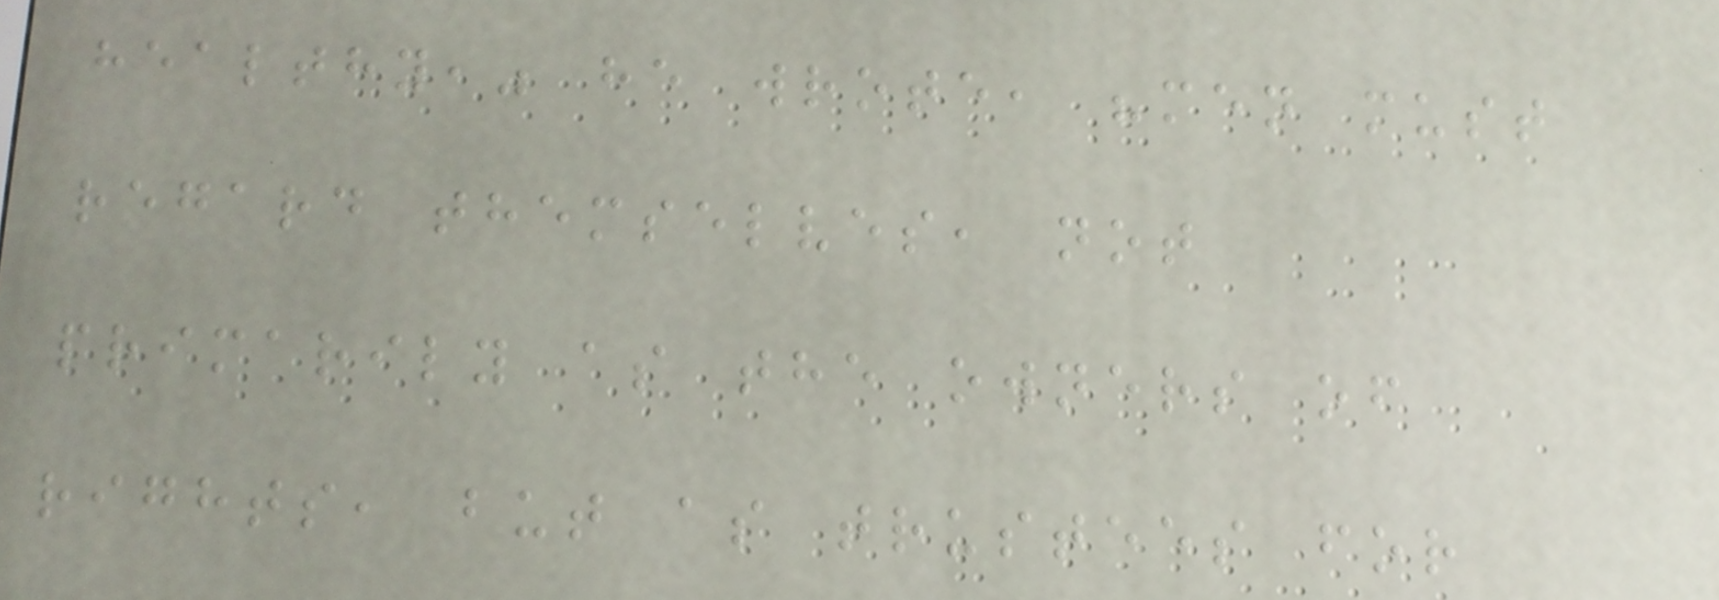healthy," he wrote, "men must
regard themselves, not
primarily as the owners of
rights, but as trustees for
